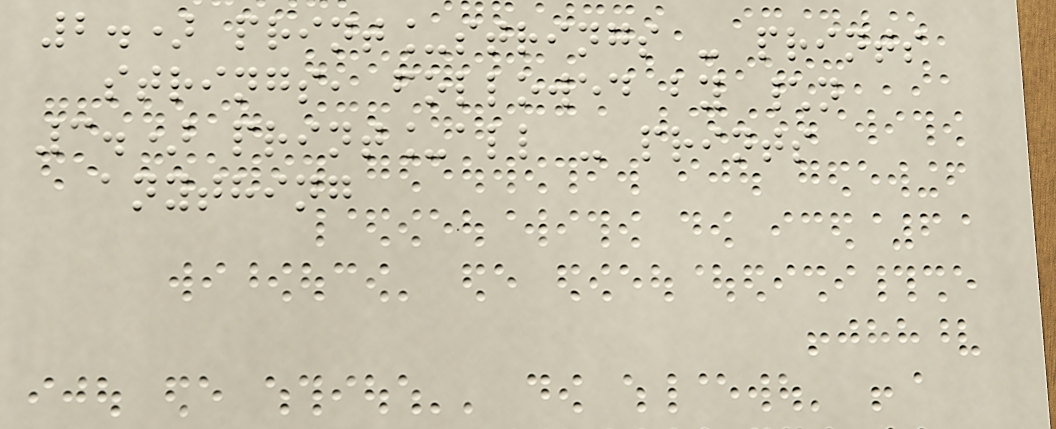2.) print_strings - prints
strings, followed by \n
3.) print_all - prints
anything
